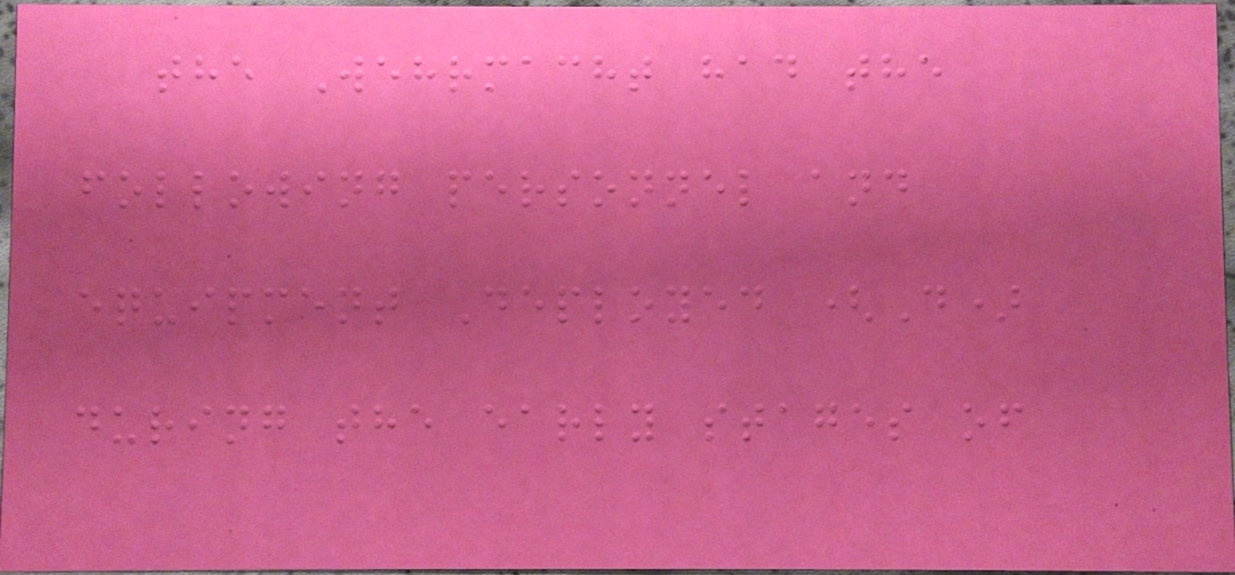the Wehrmacht had the
following personnel and
equipment Deployed (D)
during the early stages of
